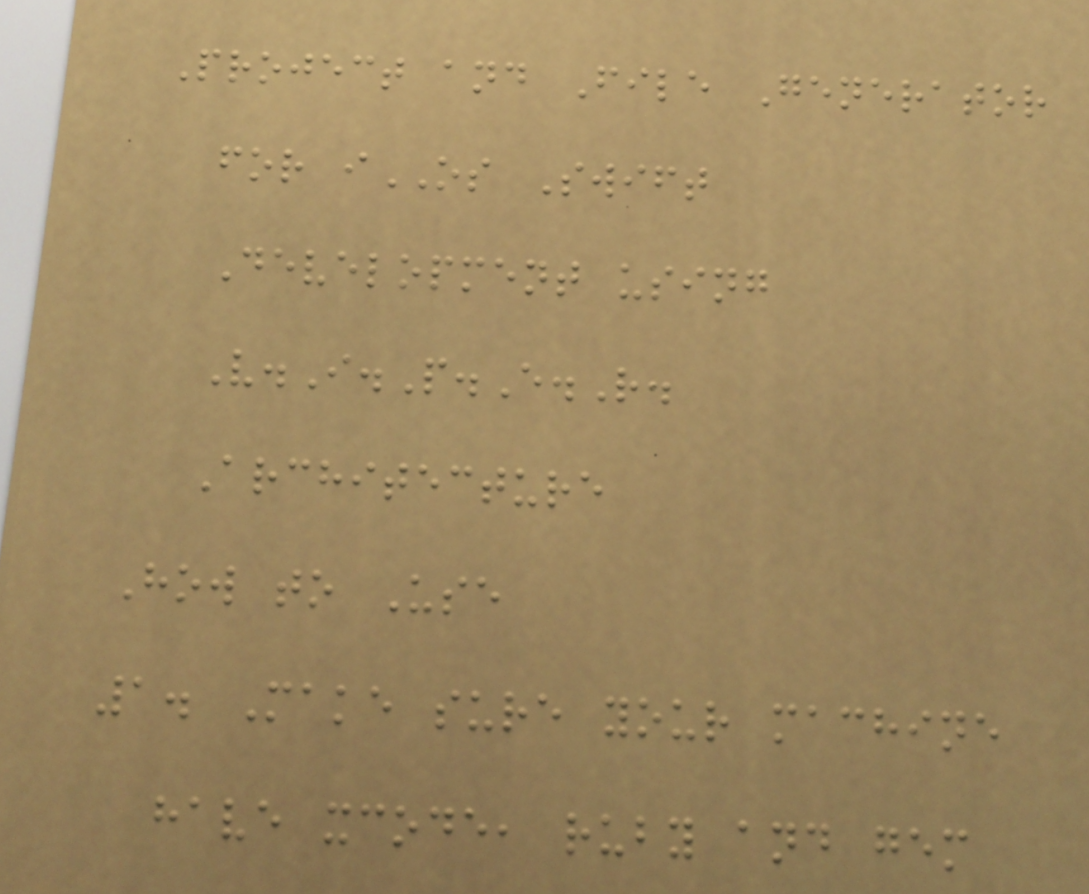Project and File Generator
for iOS Swift
Development using
V.I.P.E.R.
Architecture
How to Use
1. Make sure your machine
have xcode, ruby and gem
